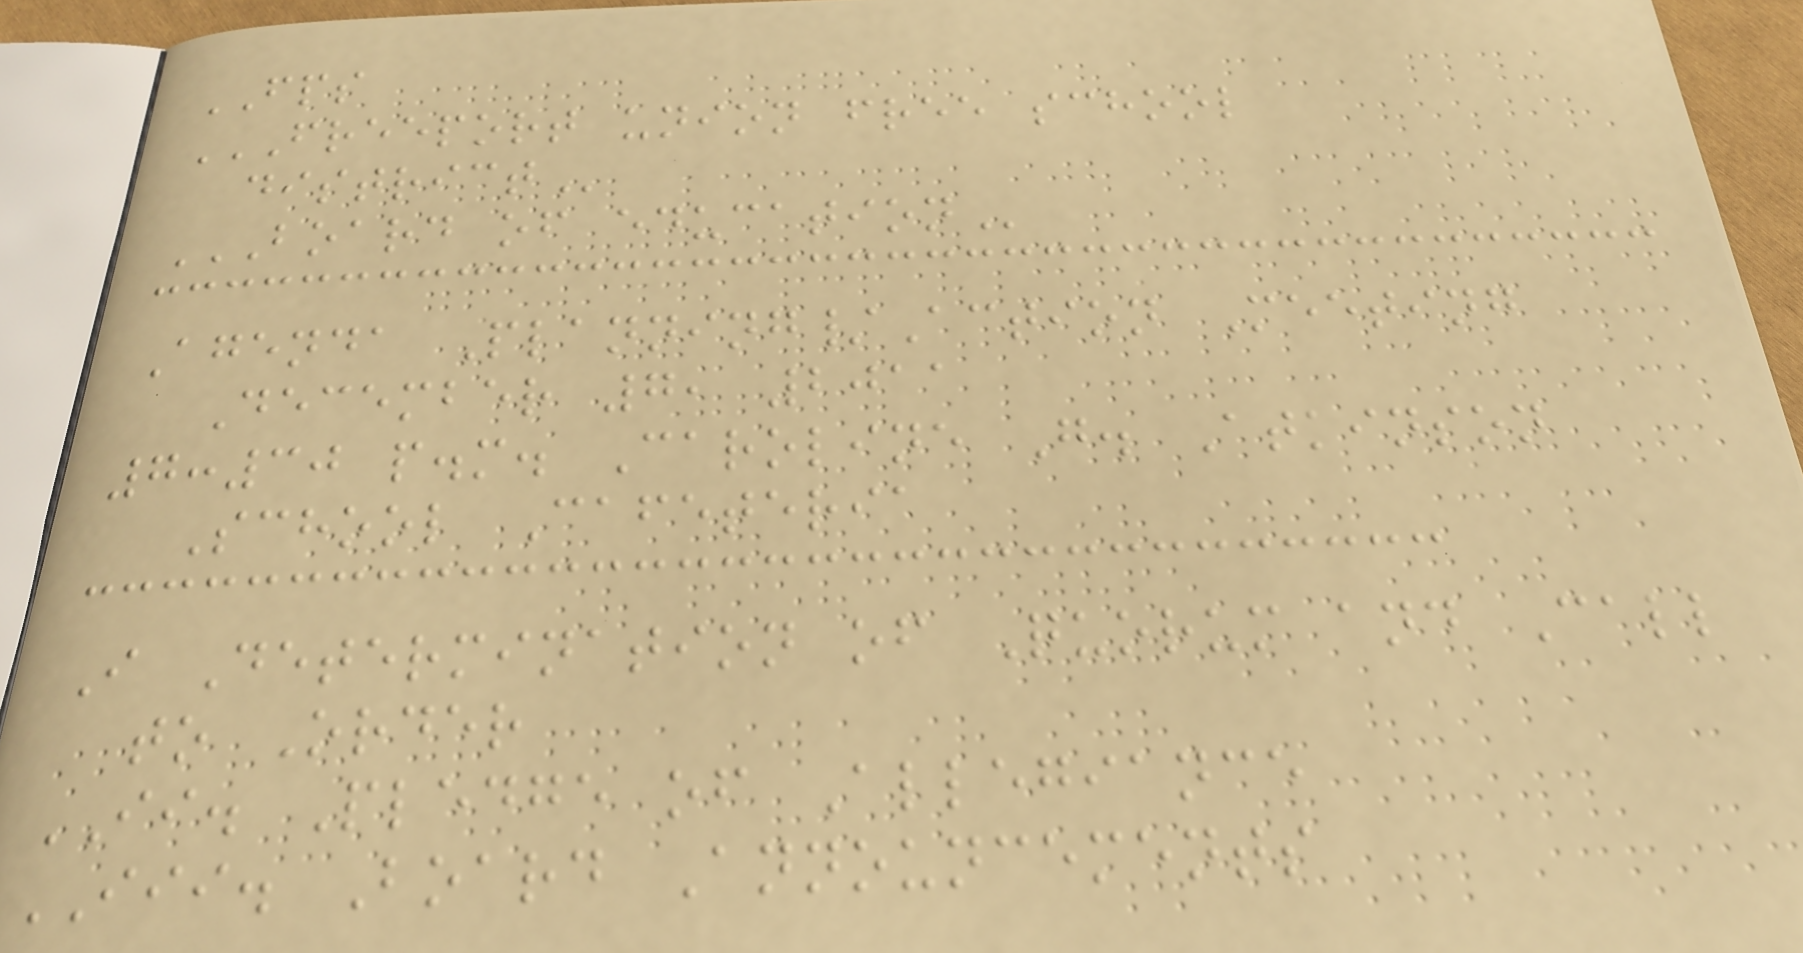FPS
FREEPORT UNION FREE SCHOOL
DISTRICT
BOARD OF EDUCATION
Agenda Planning/Action Meeting
December 7, 2011
7:30 p.m. Caroline G. Atkinson
School Cafeteria
I Determination of Quorum and Call
to Order
II. Pledge of Allegiance
III. Board Announcements
